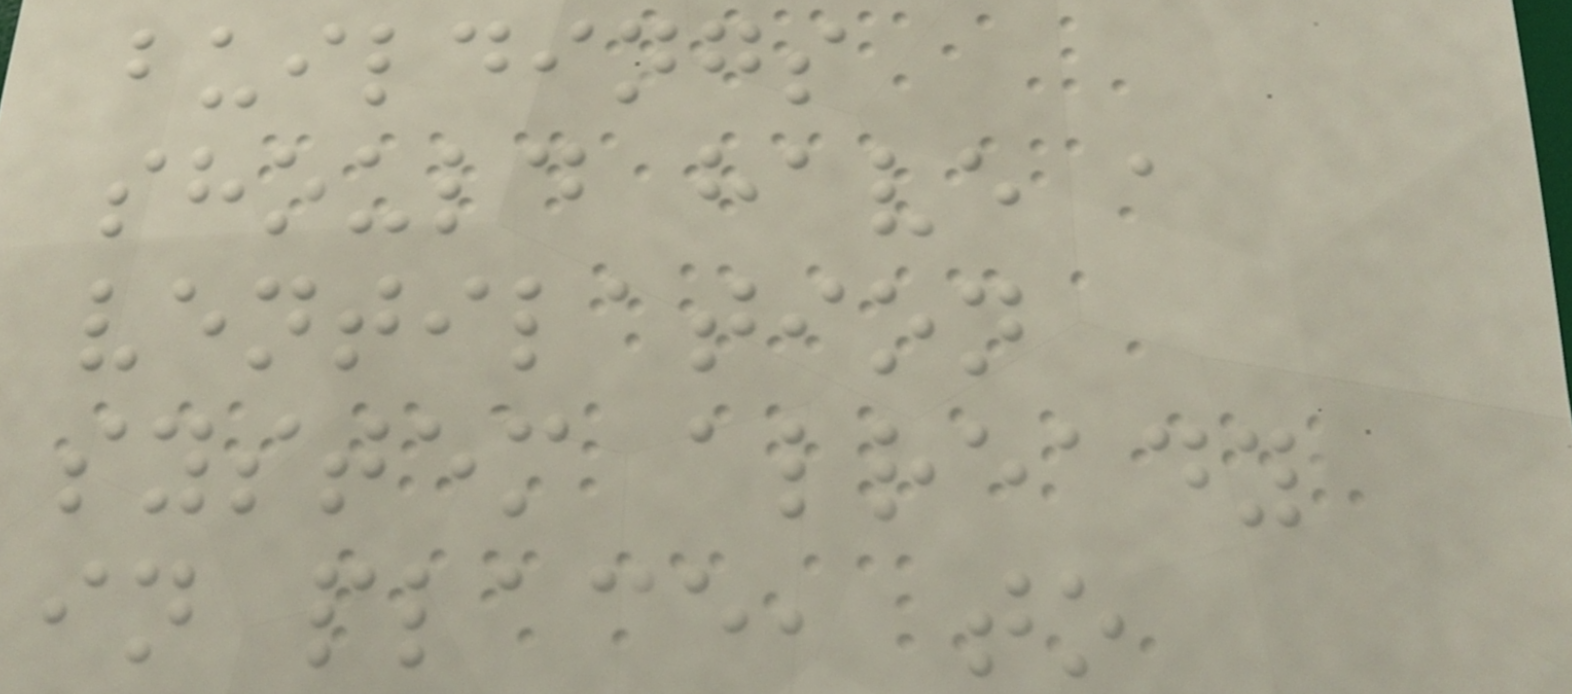buildings
should have a
ventilation
system already
in place, to
